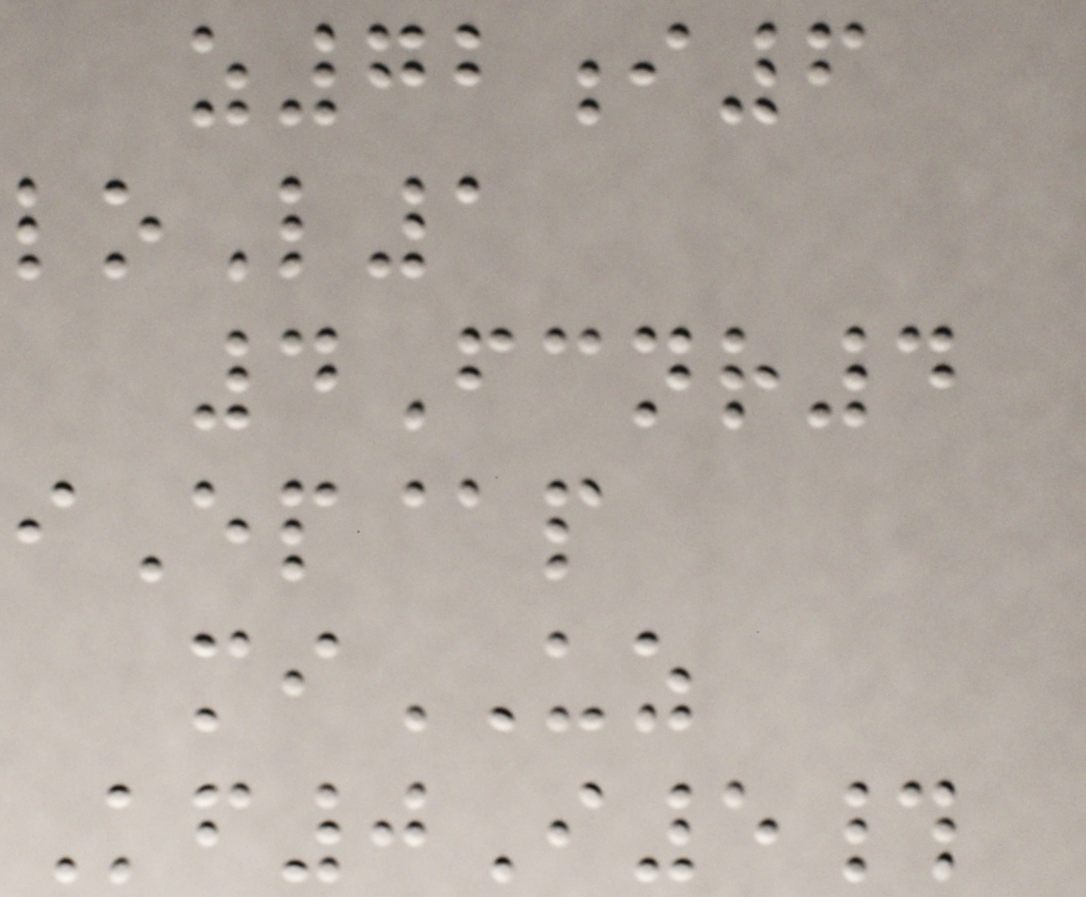z72i6
loL1
4Fcnr4
iEp@p
miUZ
Kf0I5#
